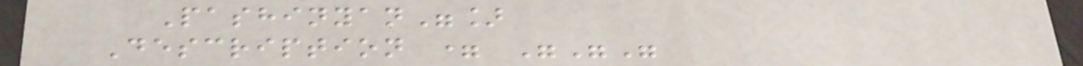Pashinyan"]
Description = """
